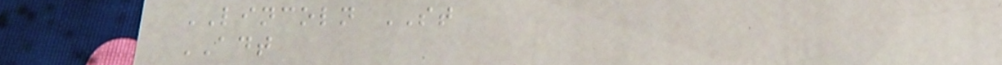LINCOLN ST
ADT
